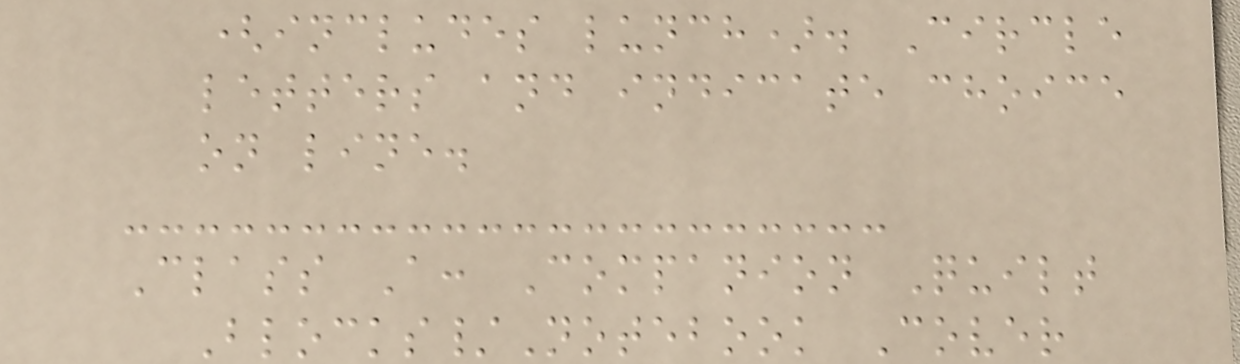(includes lunch). Circle
letters and indicate choice
on line.
Class A: Companion Quilt
Blocks/Notebook Cover
